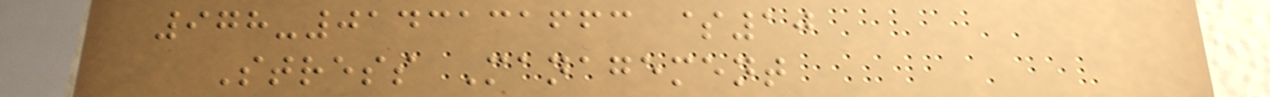978-0143131663 $10
Stress Management
